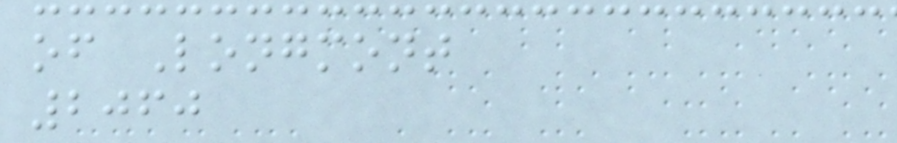of Longmont
2060
